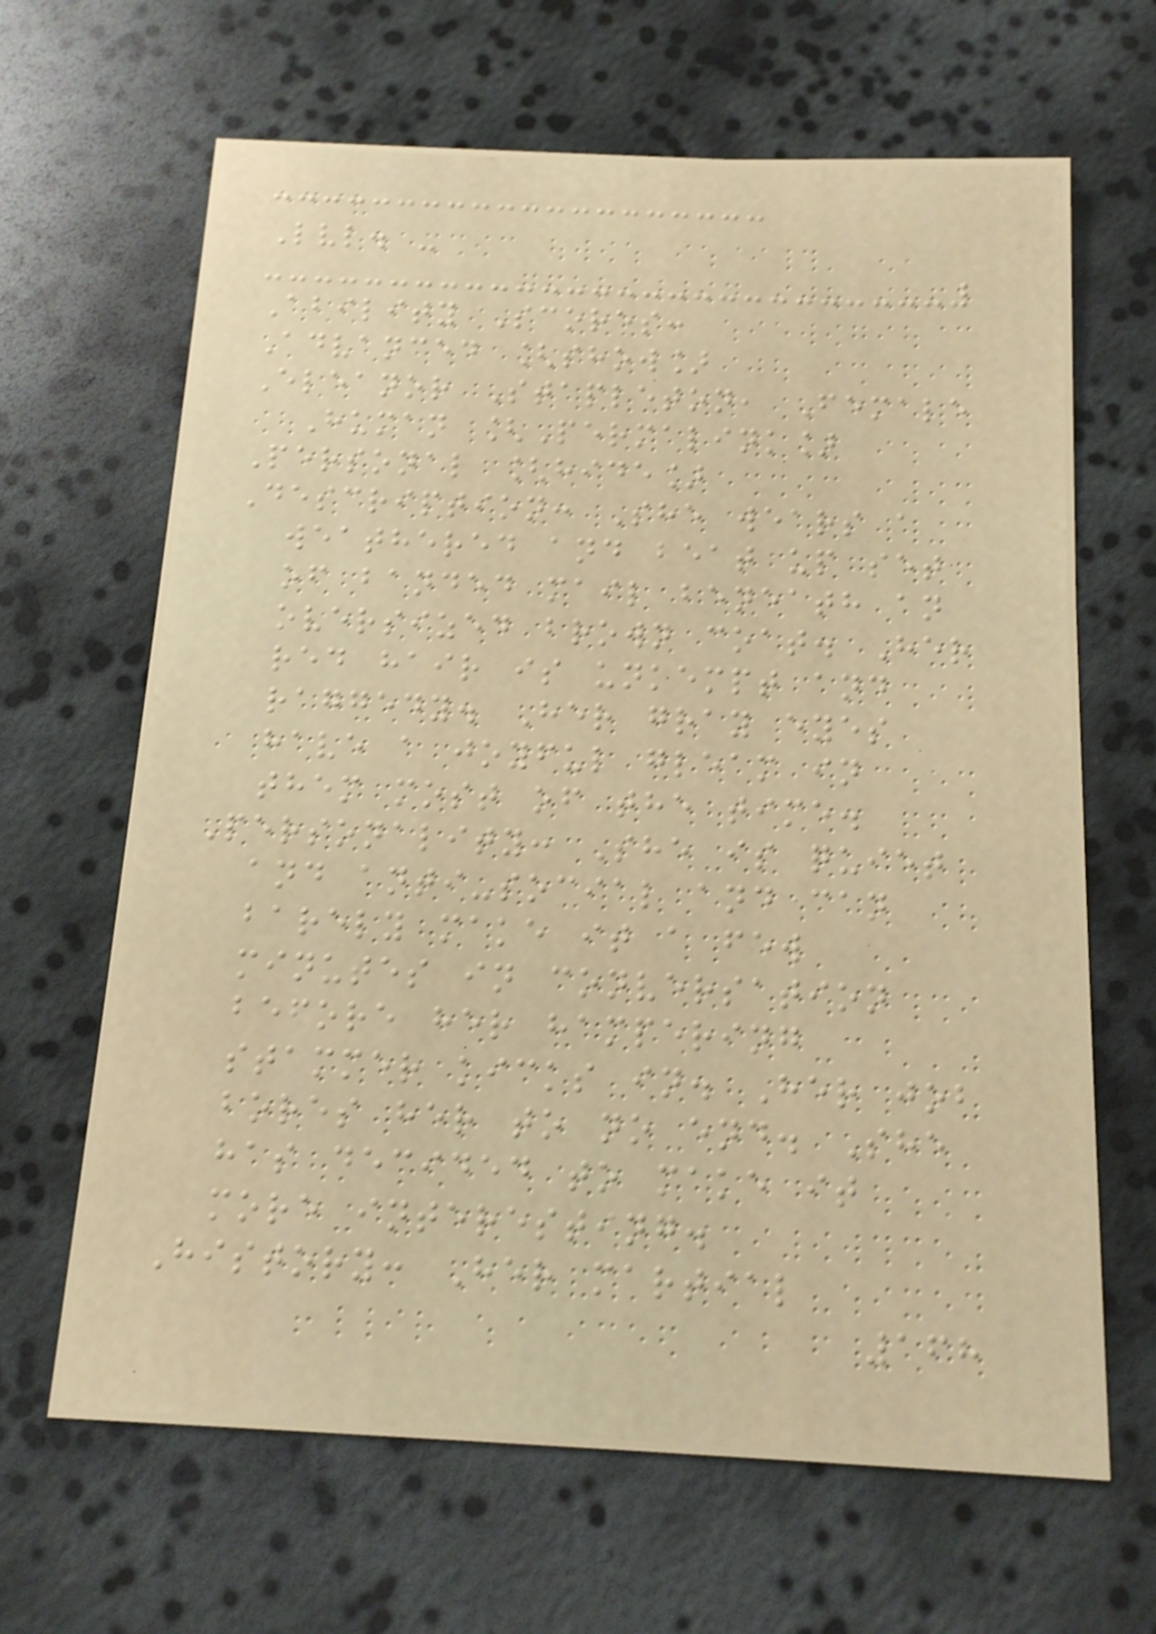Lvl. -
Ability Scores:
Advanced [show]
Eleanor Stapleton, Female
Human [Permalink]
Personal [hide]
Description: She wears a
weathered and beat up set
of banded mail beneath an
oversized brown coat. Her
red hair is unkempt and
raggedy. Her gray eyes
have a joyful gleam in
them most of the time.
Personality: She is quiet
and anti-social and can
barely make it a few
minutes in conversation
before her hampering
stammer kicks in. Her job
bores her to no end. She
has decided to make it
more interesting.
History: Her martial
168
